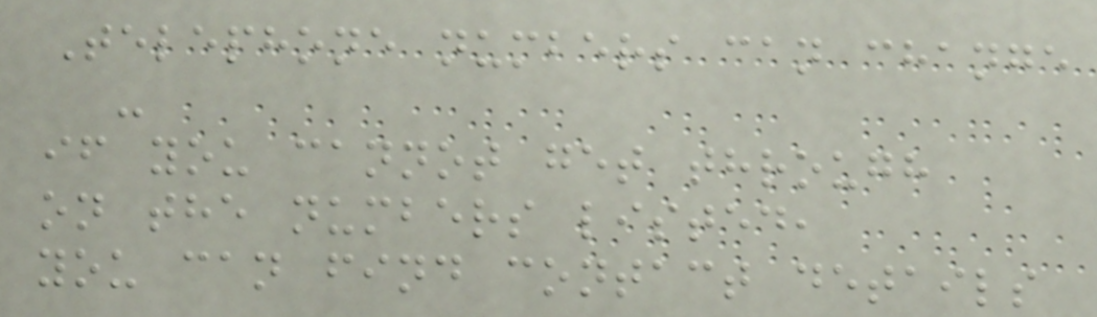Telephone numbers can change
-
if you cannot get through
on the numbers listed,
you can find contact details
